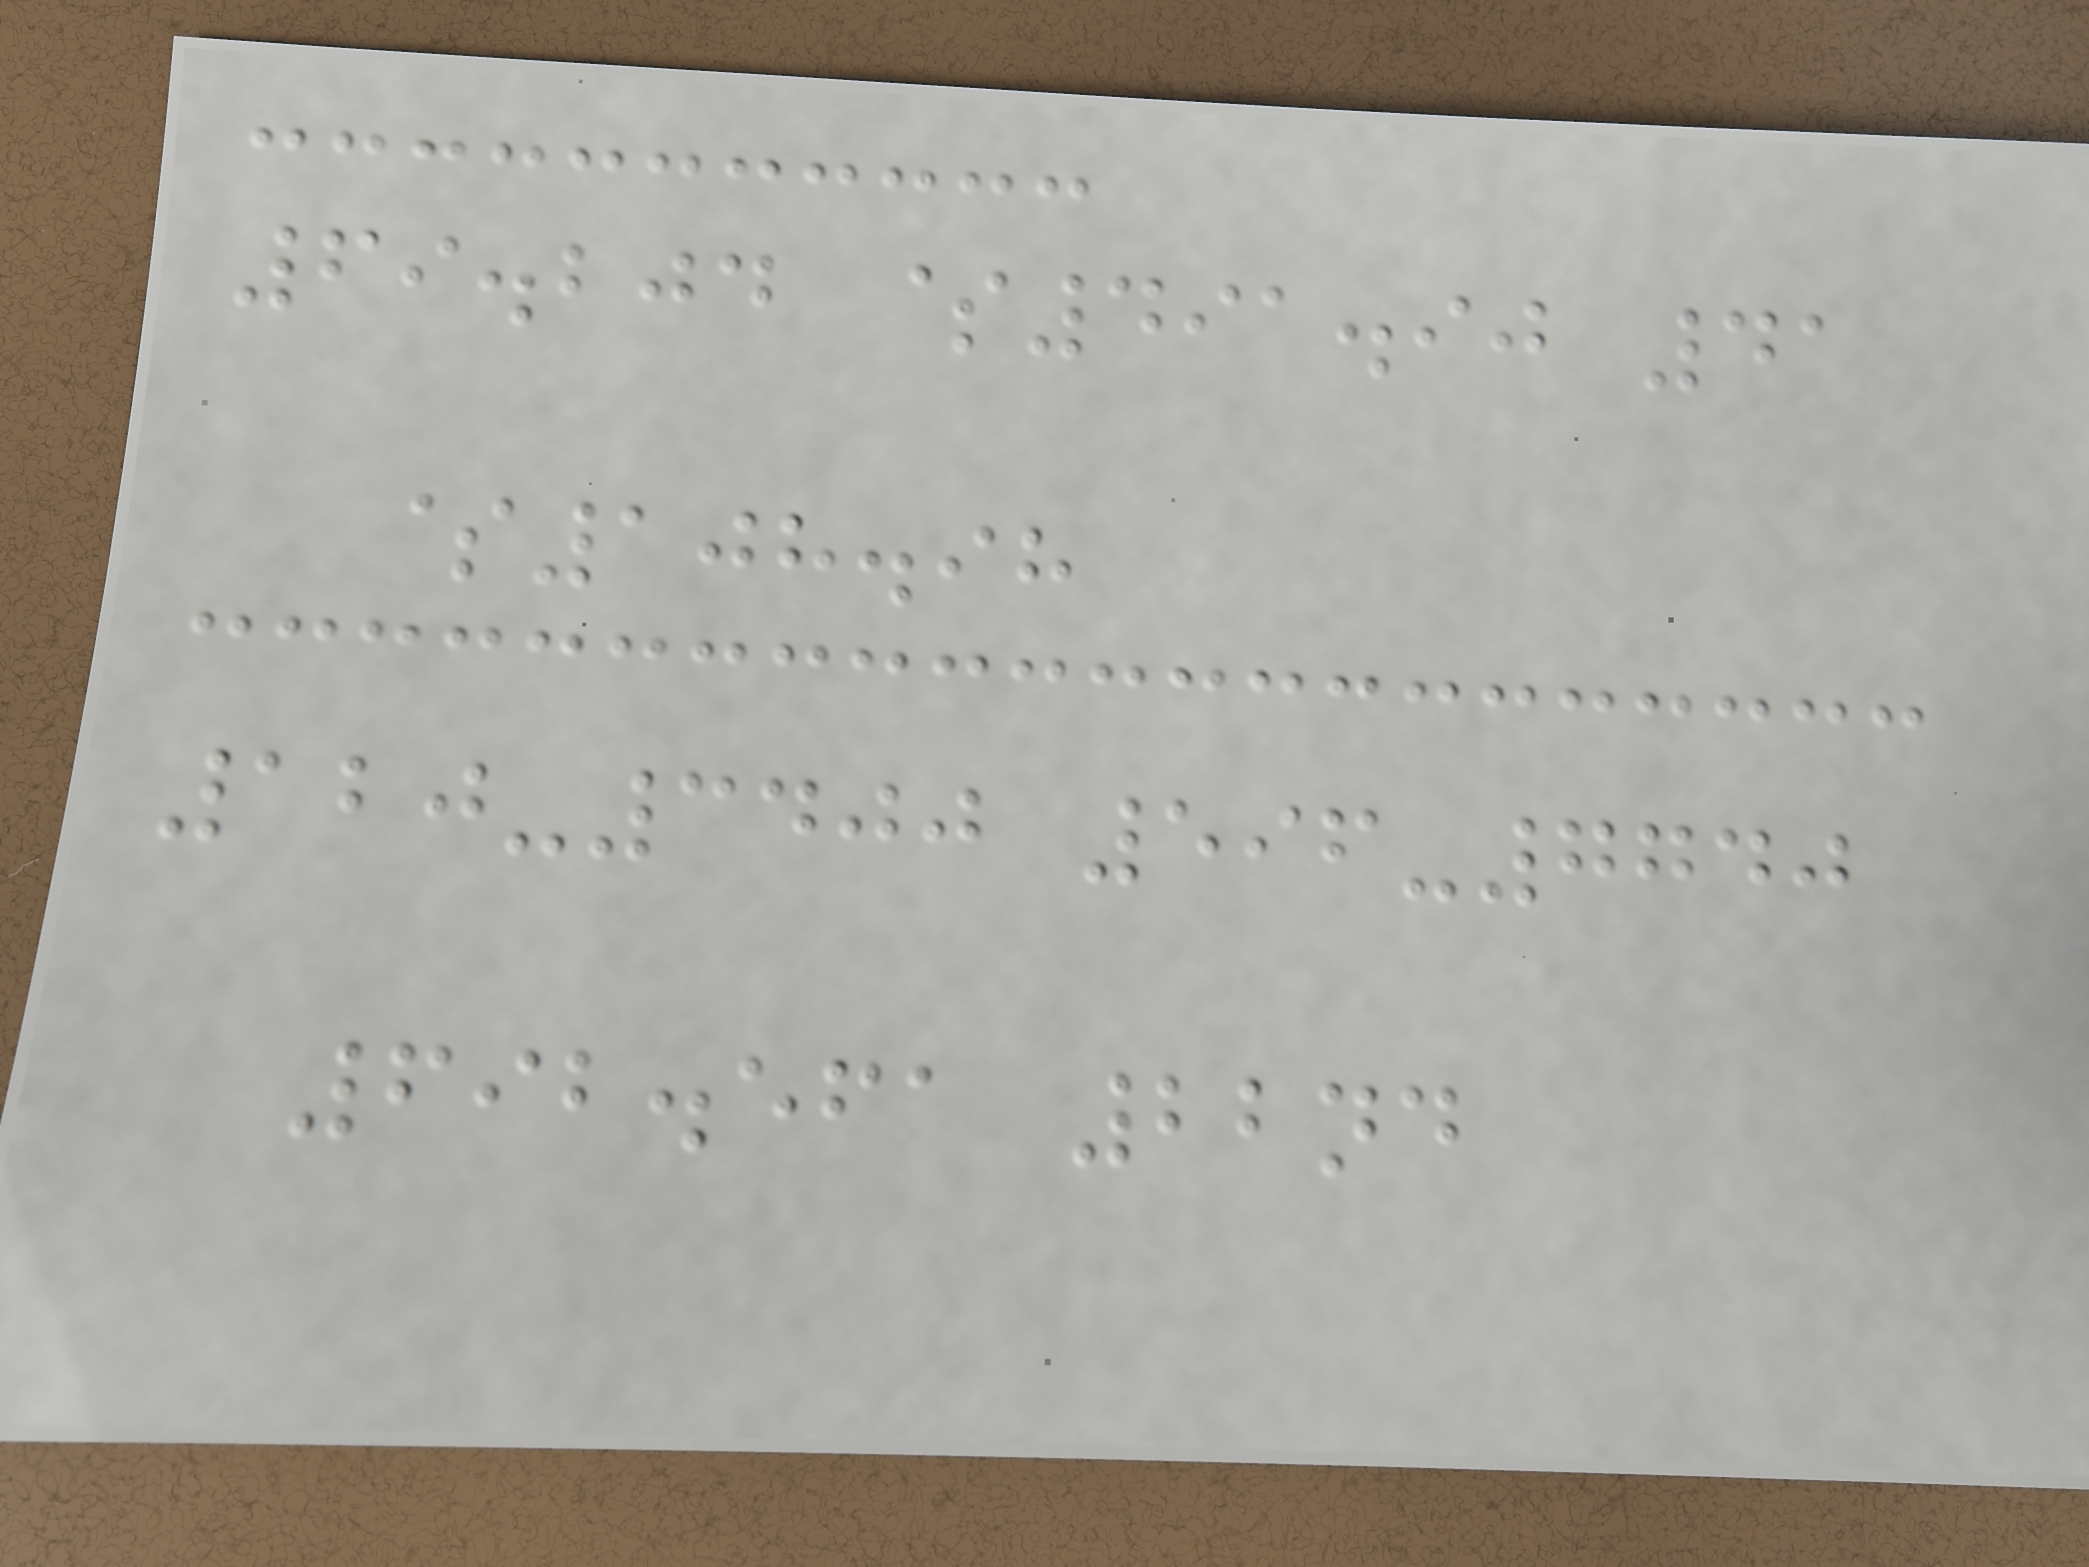69.204 $491.90 41
$108.98
120-3400 596-7740
692.561 22nd
